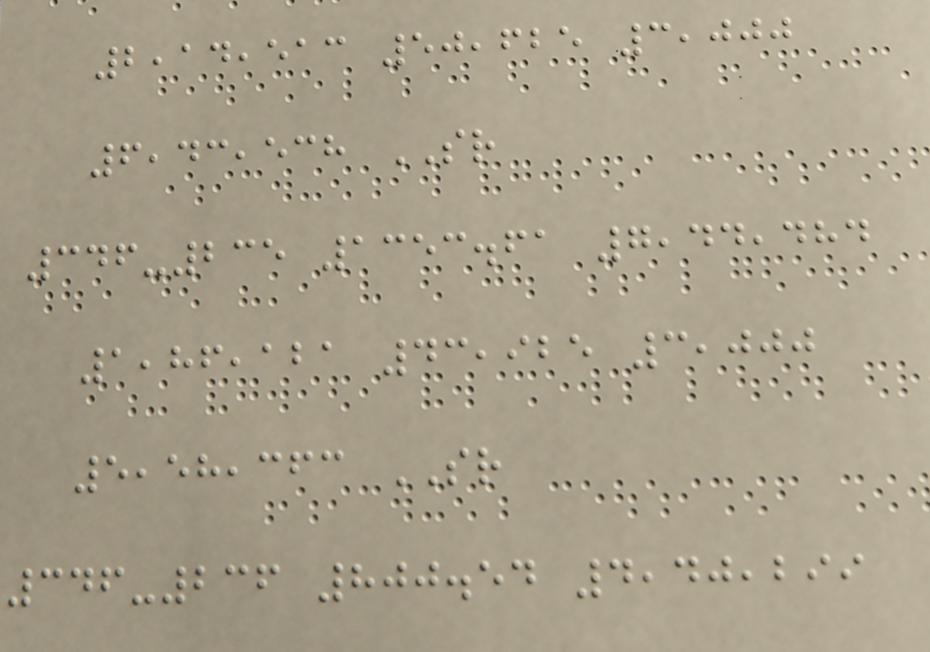2,14,513 50,625 3,000
6,43,538 SR
346-235 1353.61 7,44,484
1,86,121 43,925 3,000
5,58,363 SR
346-236 800.54 4,40,299
